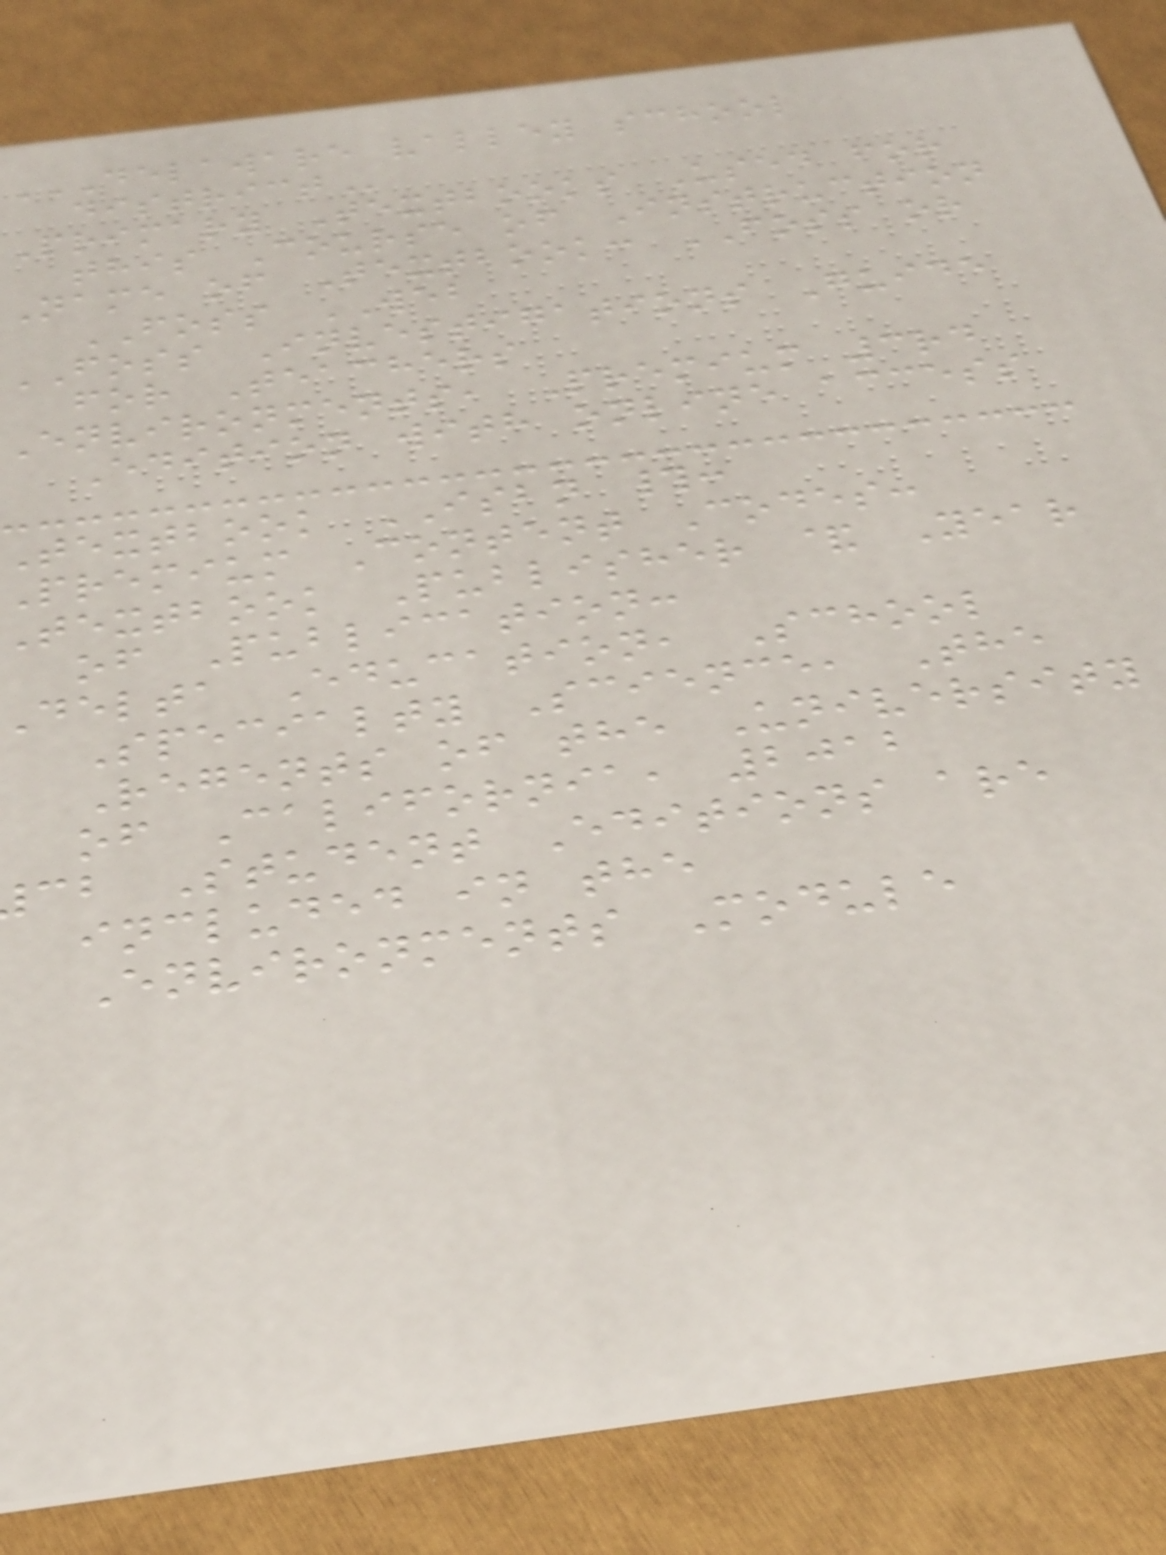DELAWARE VALLEY SCHOOL
Primary Textbooks Used for
this Course of Instruction
Name of Textbook: FOSS or
FOSS WEB
FOSS Investigations Guide
for Teachers
Environments, Premium 3rd
Edition with online access
Textbook ISBN #:
premium Content Codes:
textbook Publisher & Year
of Publication:
delta Education, School
Specialty Science, The
Regents of the University
of California, 2012
cb Student Editions are
included in the
Environments Module
